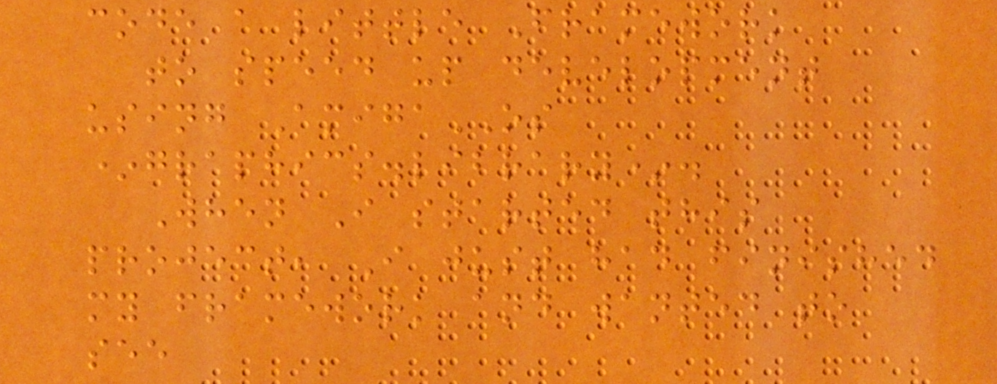code a little Framework
to speed up development
using AmigaOS
*graphics.library*.
When I started this
project, I just had finished
my framework and wanted to
see
